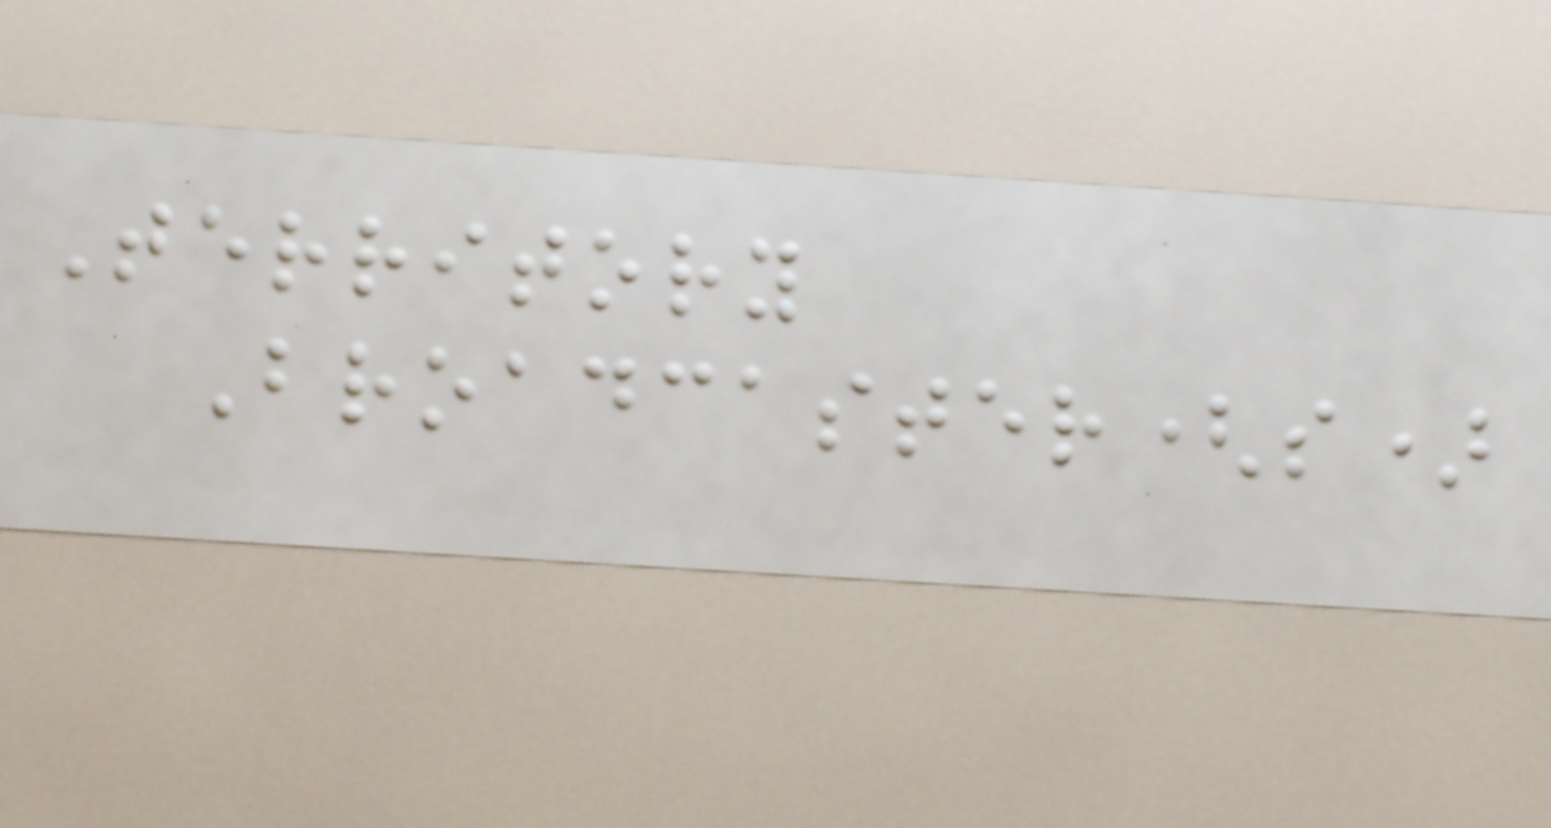Territory
Broadcaster(s)
